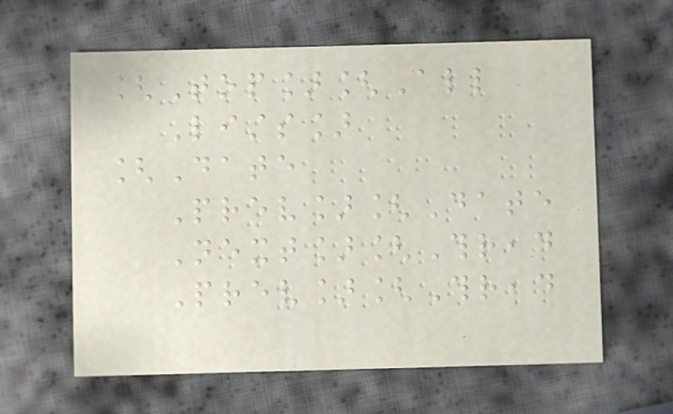[Top][All
Lists]
[Date
Prev][Date
Next][Thread
Prev][Thread
